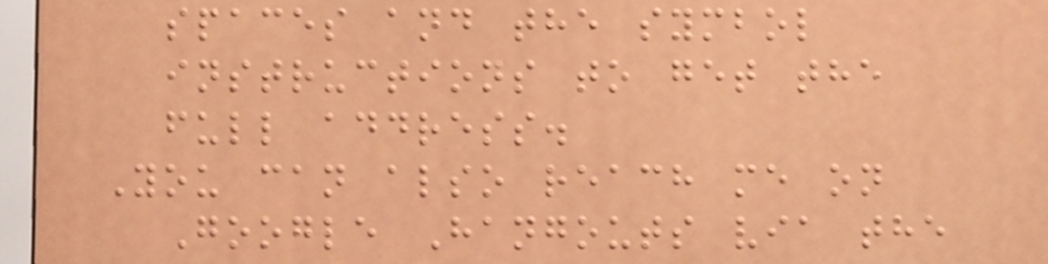spaces and the symbol
instructions to get the
full address.
You can also reach me on
Google Hangouts via the
